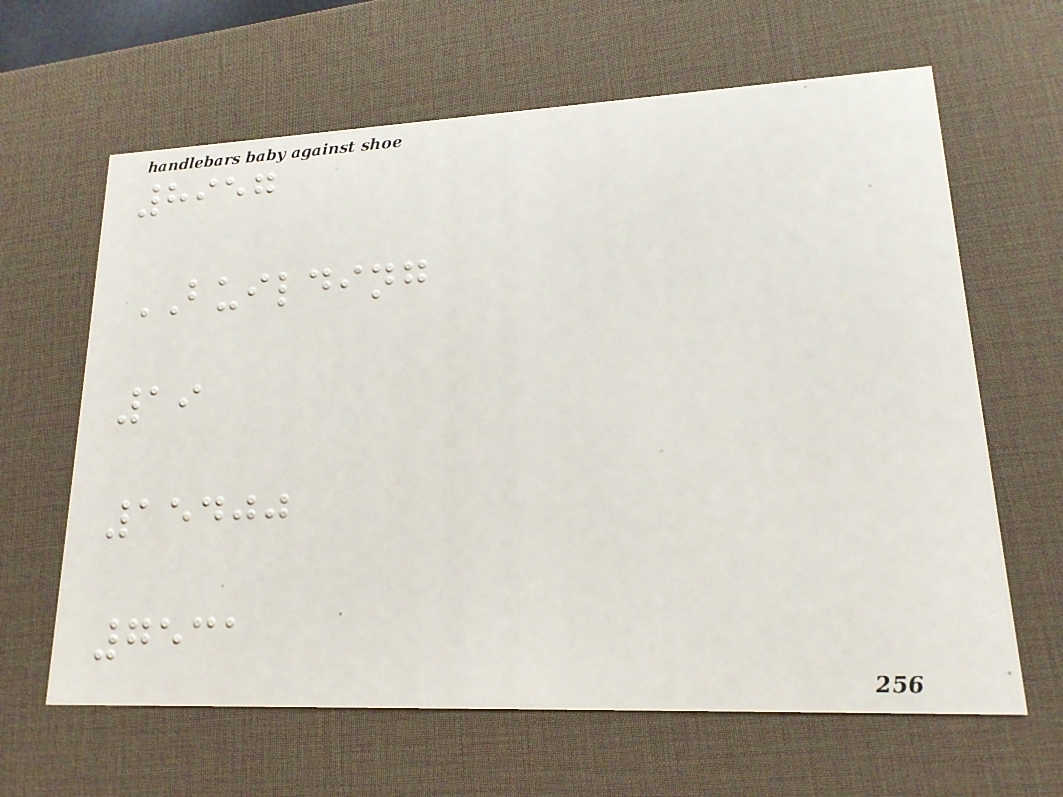8957
BUILDING
19
15400
7531
